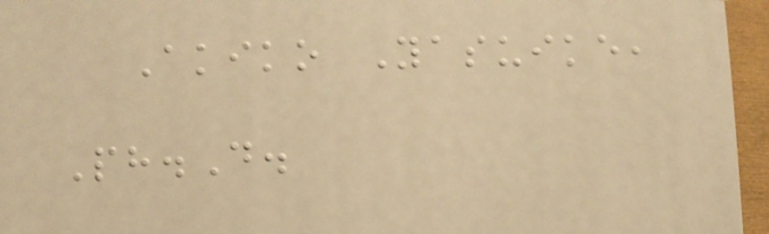Akiko Yasuike,
Ph.D.
